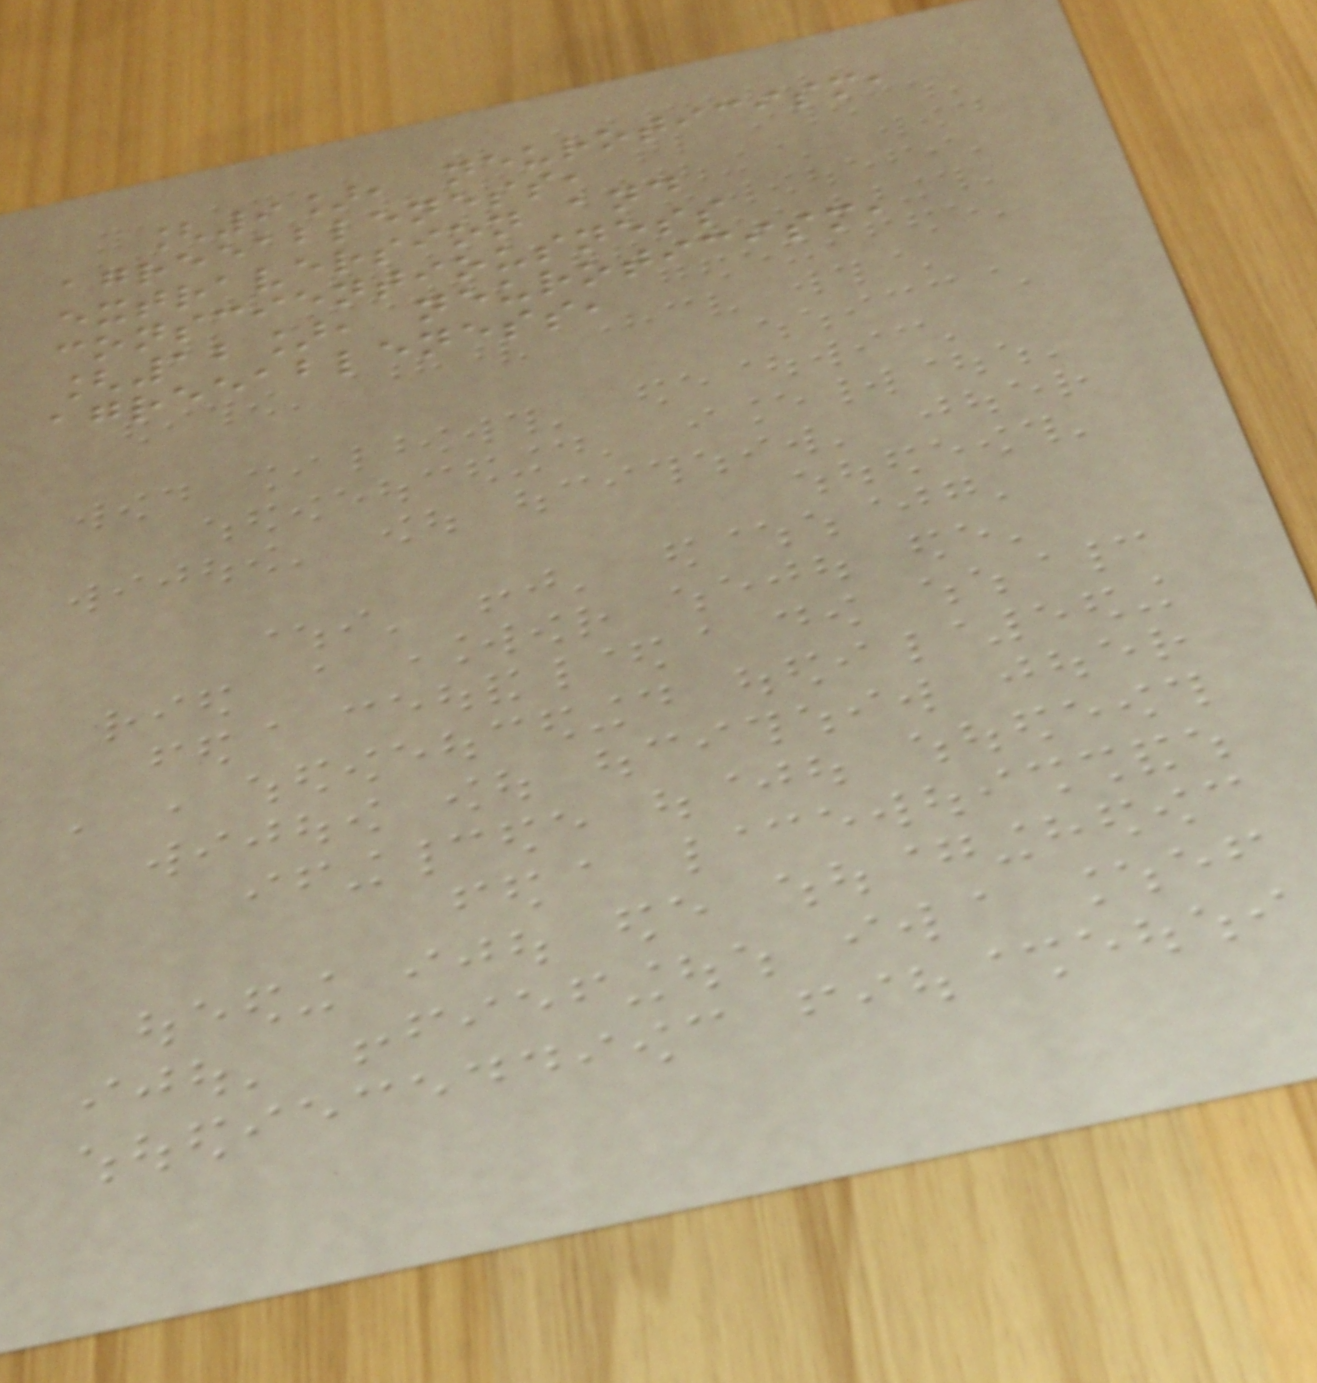[9], neuroticism,
agreeableness,
extraversion and
conscientiousness
[12], neuroticism,
agreeableness,
